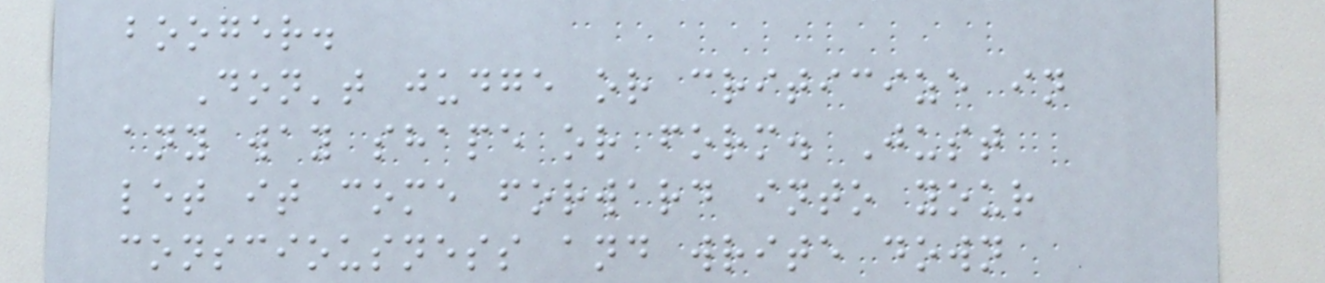booger.
Don't judge or criticize in
any way shape or form. Just
let it come forward into your
consciousness and write down
